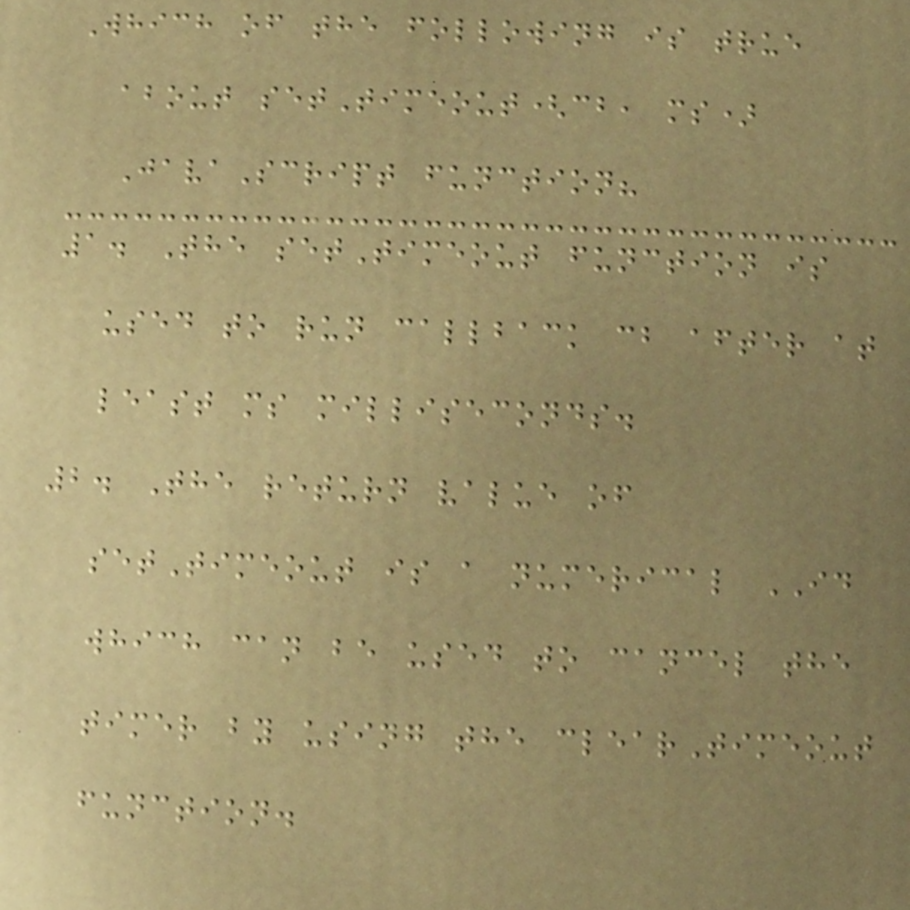Which of the following is true
about setTimeout(cb, ms)
JavaScript function?
1. The setTimeout function is
used to run callback cb after at
least ms milliseconds.
2. The return value of
setTimeout is a numerical ID
which can be used to cancel the
timer by using the clearTimeout
function.
